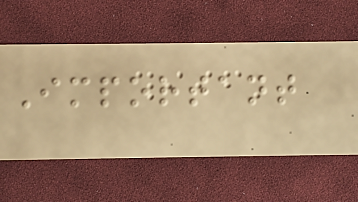Important
